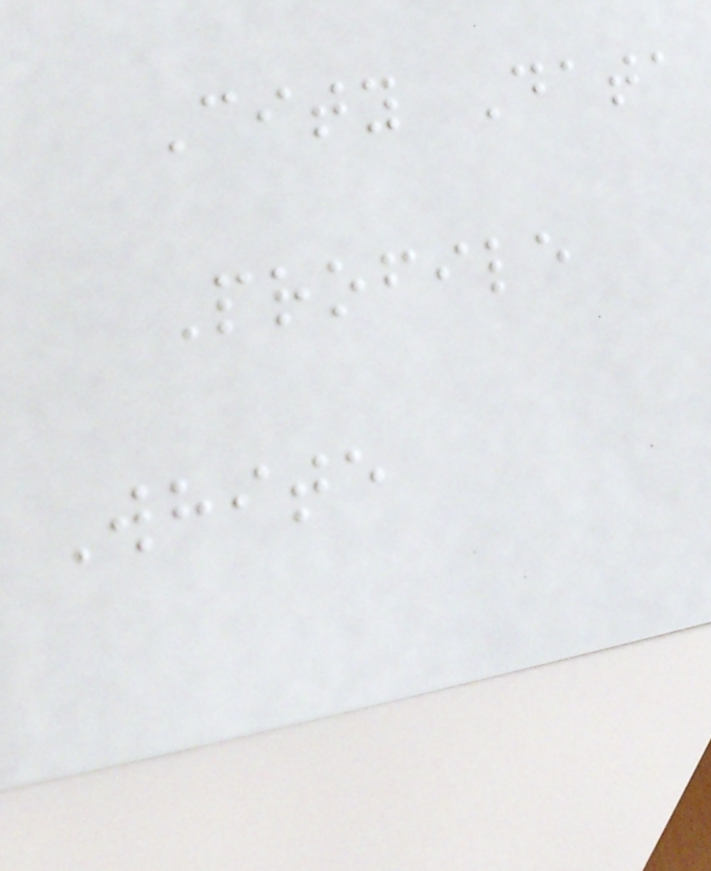City Data
Profile
White
